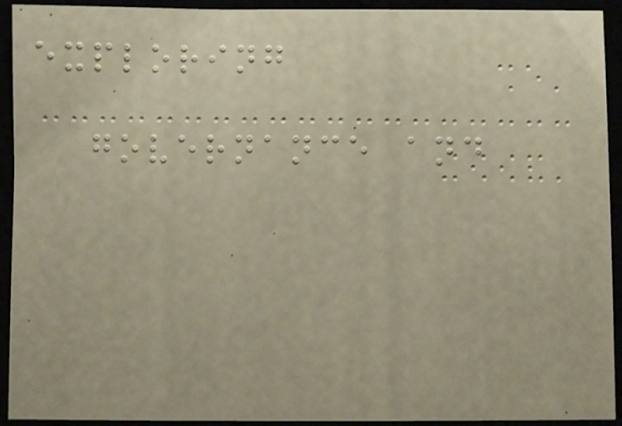exploring
governance and
